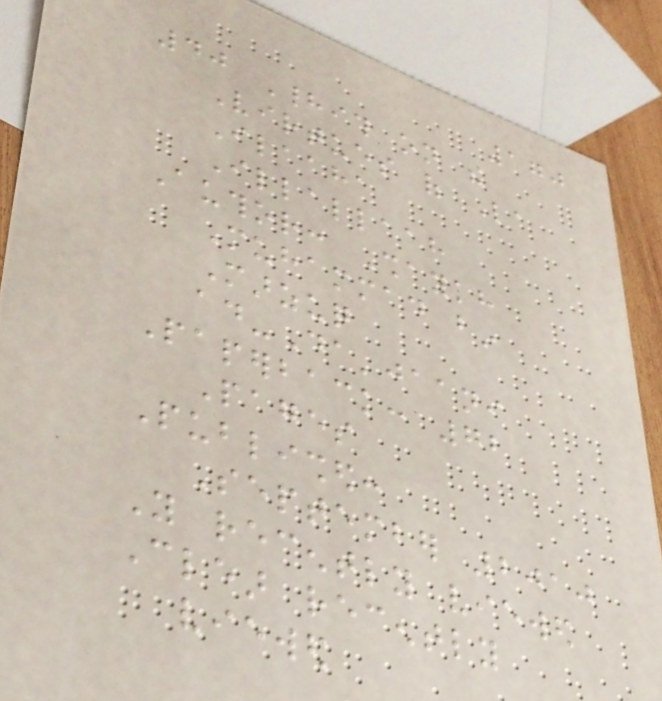170
40 Hadith on the
Virtues of La
Ilaaha
Illallaah
Author: Shaykh
Muhammad bin
Marzuq
ad-Da'jaani
Paperback: 72
Pages
Published:
September 2010
You recently viewed
Clear recently
viewed
